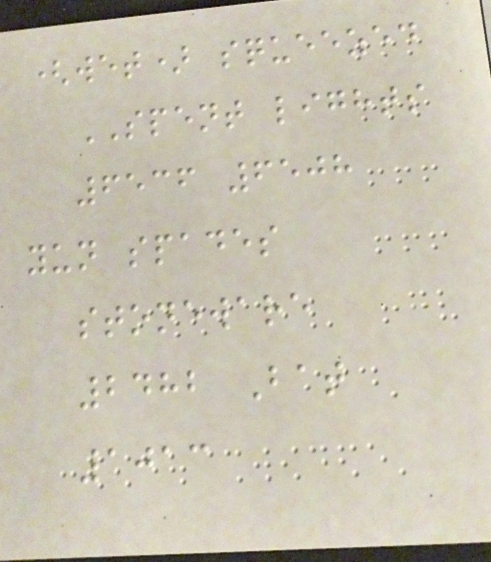(wet) squeezed
SPENT lights
6536 6508
yun spades
stoneware
2482 Bat
1013
